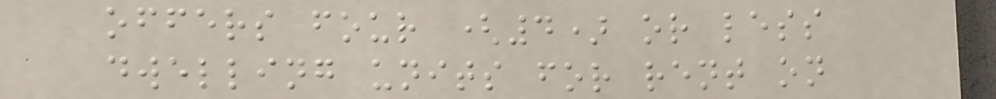offers four (4) or less
dwelling units for rent on
